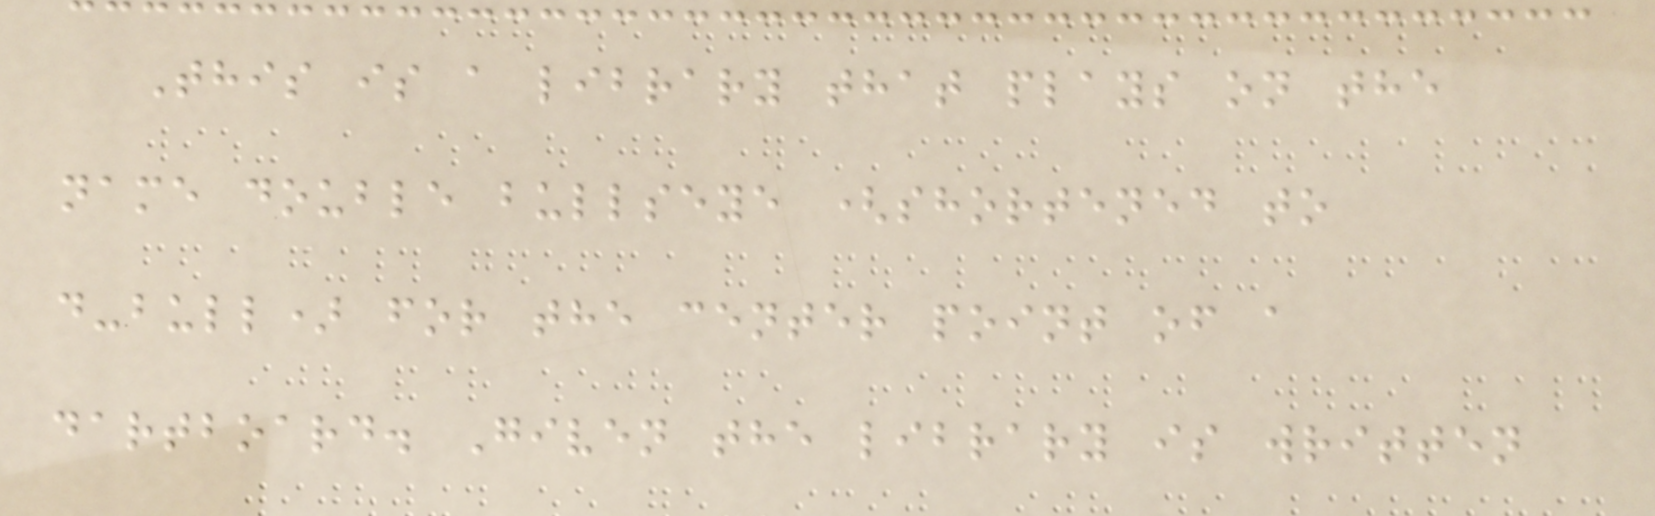This is a library that plays on the
name double bullseye (shortened to
d-bull) for the center point of a
dartboard. Given the library is written
